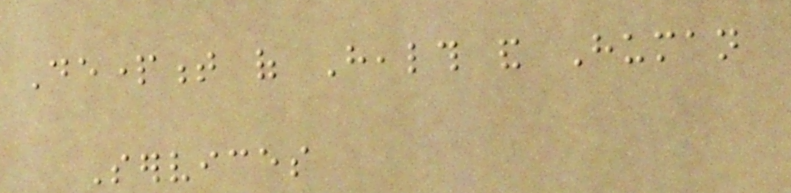Department of Health and Human
Services
